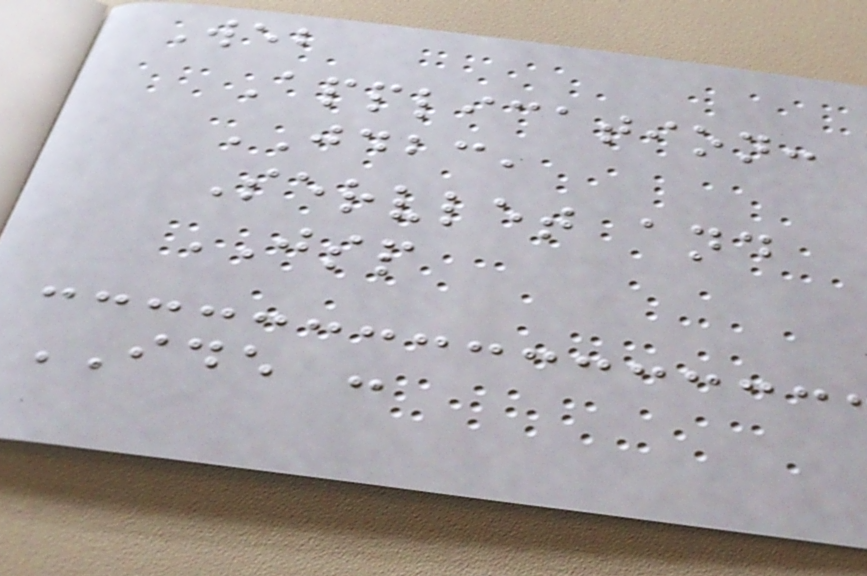Web
Application:
JDBC,
Servlet and
JSP
IDE :
